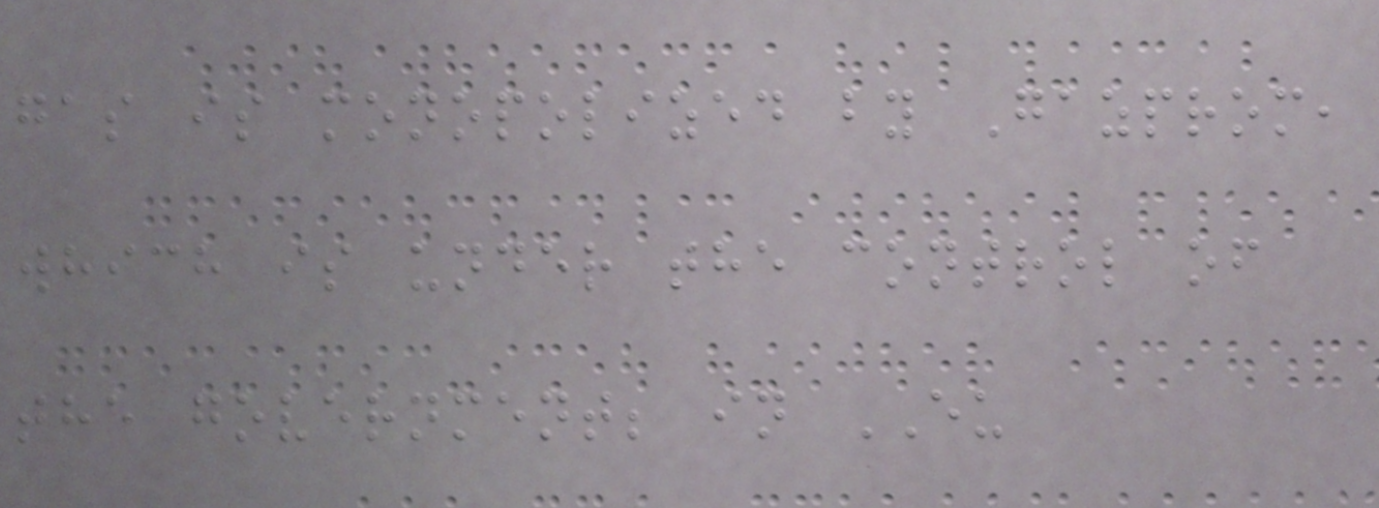gas is monopolized by Gazprom,
which is under the control of
the government; in EU
